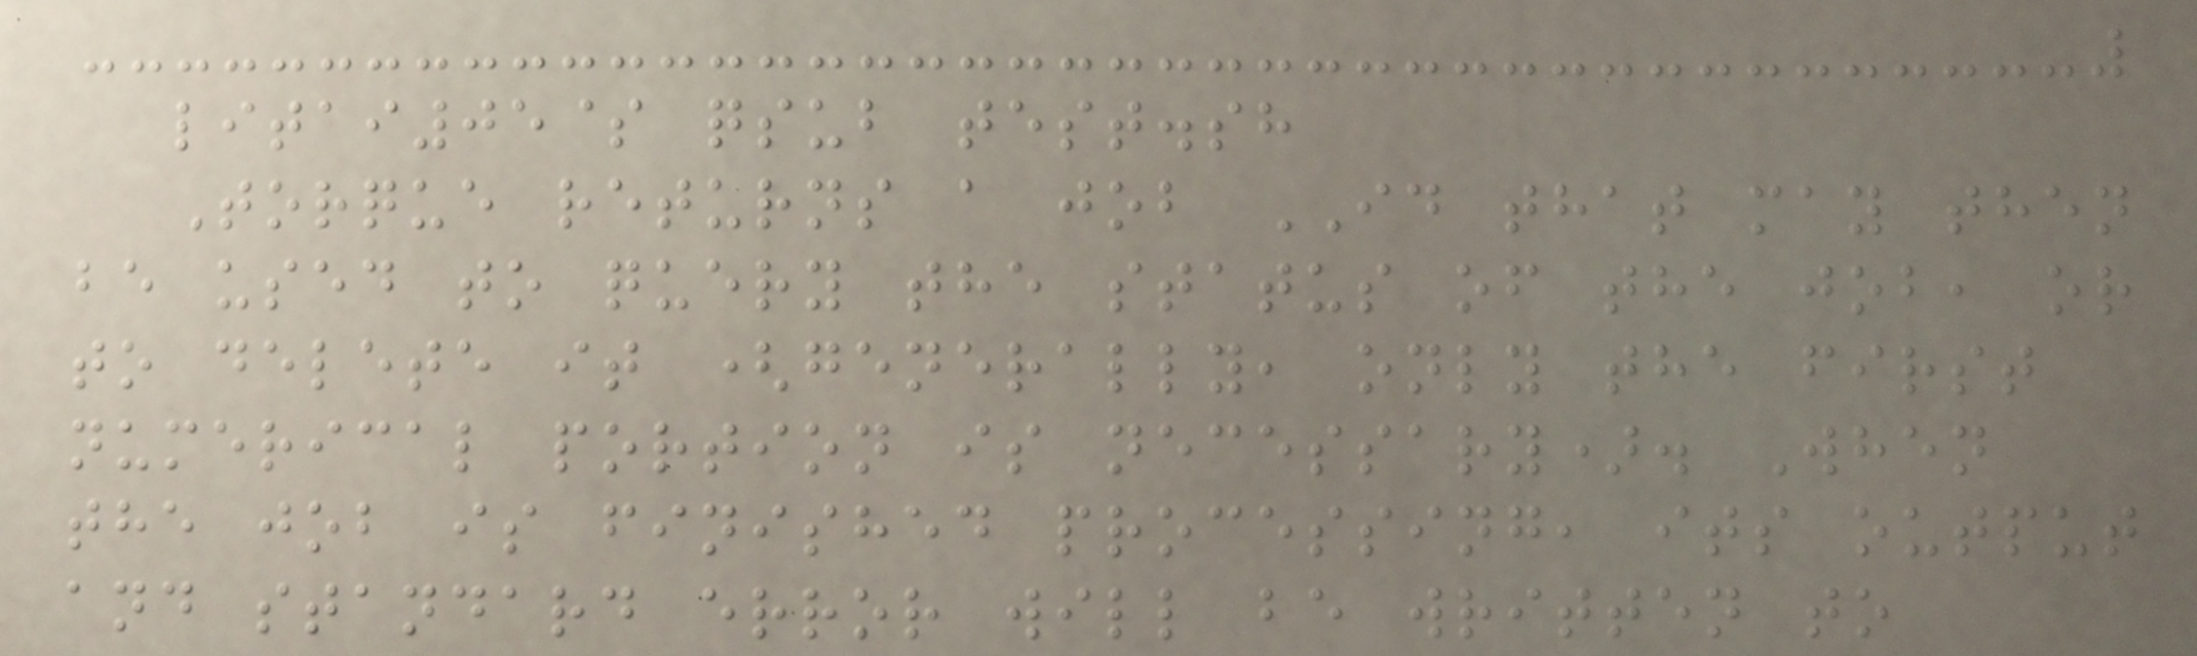litai05$ qsub test.sh
Torque returns a job ID that may then
be used to query the status of the job, or
to delete it (generally, only the first
numerical portion is necessary). When
the job is finished processing, its output
and standard error will be written to
